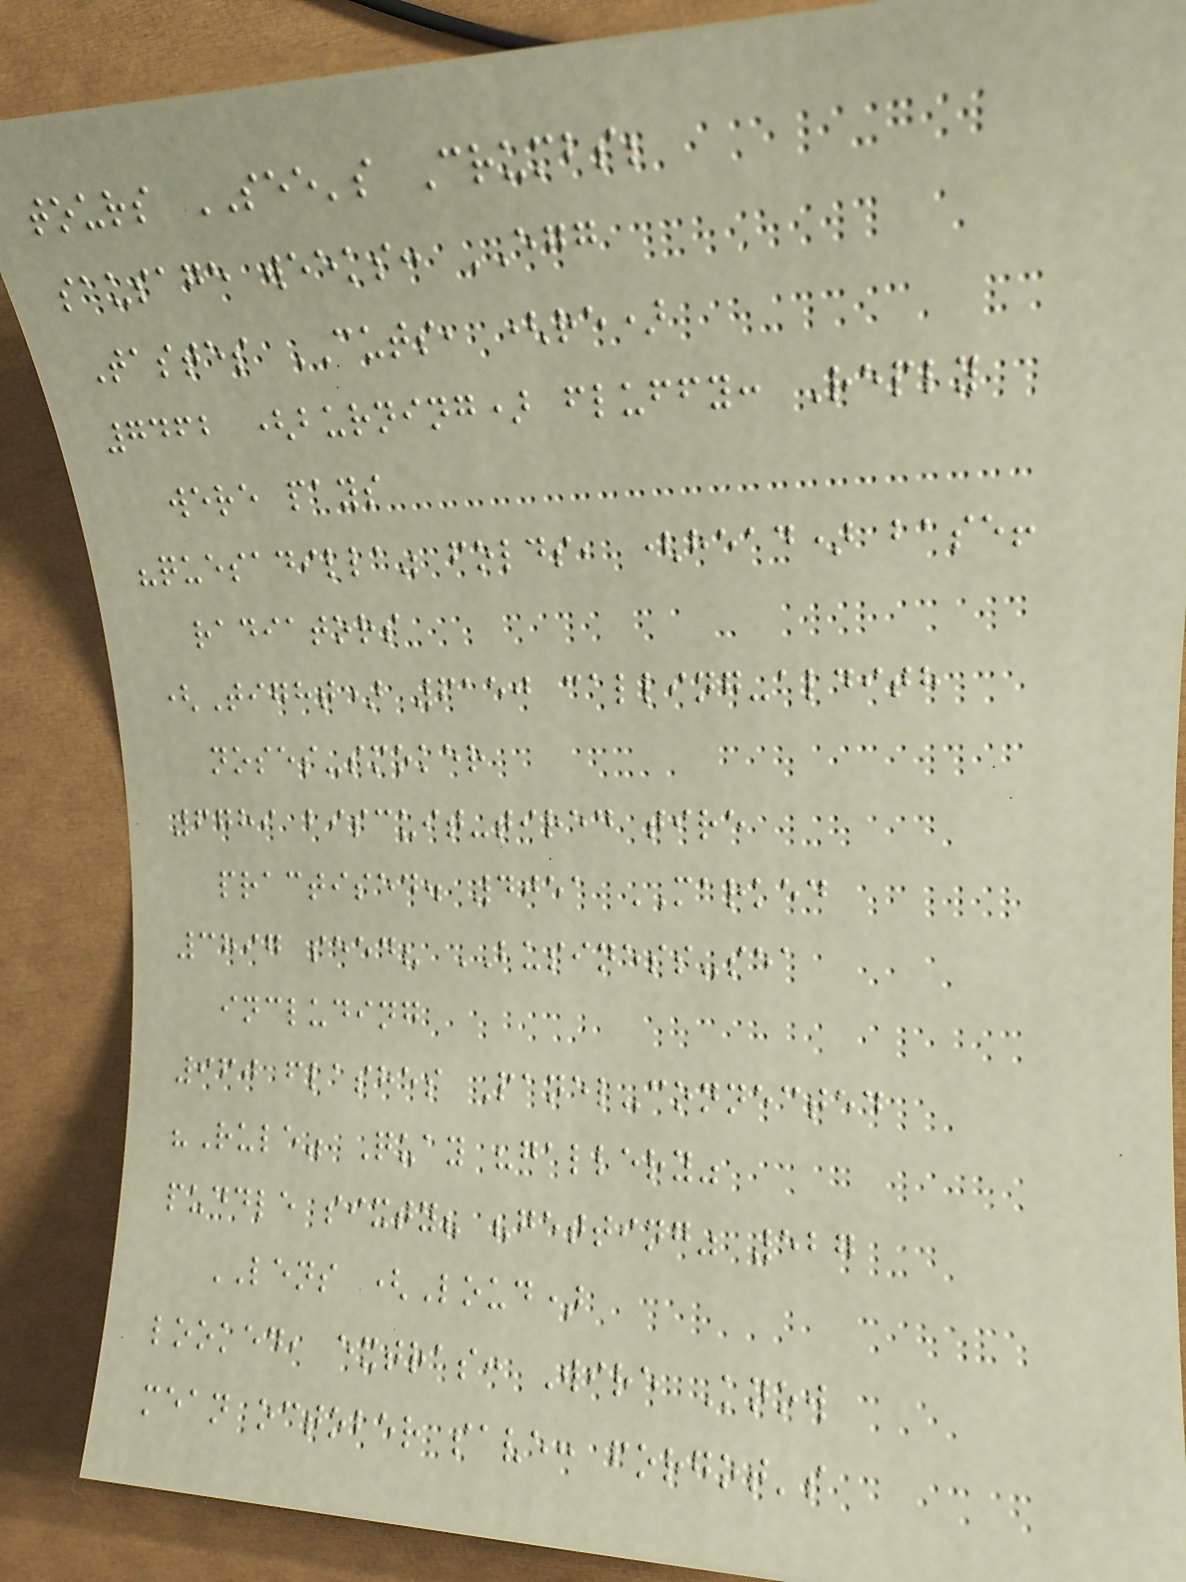tours SEE's Crumbs;
sausage weeks: EGG
Tastes CUTS, (re)
7462 (burning) fluffy: Reply
were pays
"quesadilla" folds, (head) base!
radiators
(Tight) 6150 calling-aldith
noses-smoker
6789 biscuit-tired tire
practised. 4051 MARKED
3897 seed? BUSINESS-sea
including
960 flashes Panel-connected
"Rule" Quay "gallery"
puddle sixty? "getting" 527
LENS (Loud)
looked, extras: Wire Know
mean october save: forgot's
